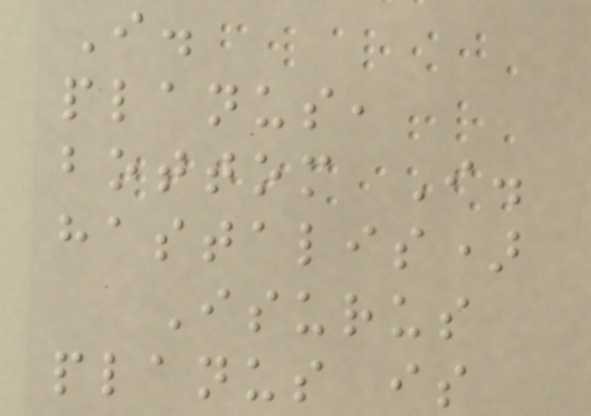I.
planus,
bottom I.
hastalis)
Isurus
planus is
